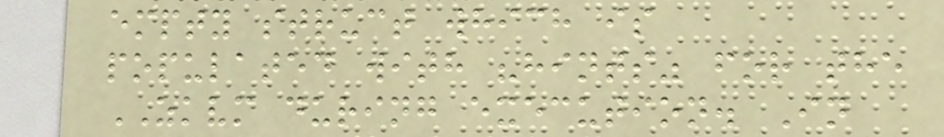empty struct which is
populated with "hints" for the
ZKVM during execution. In
